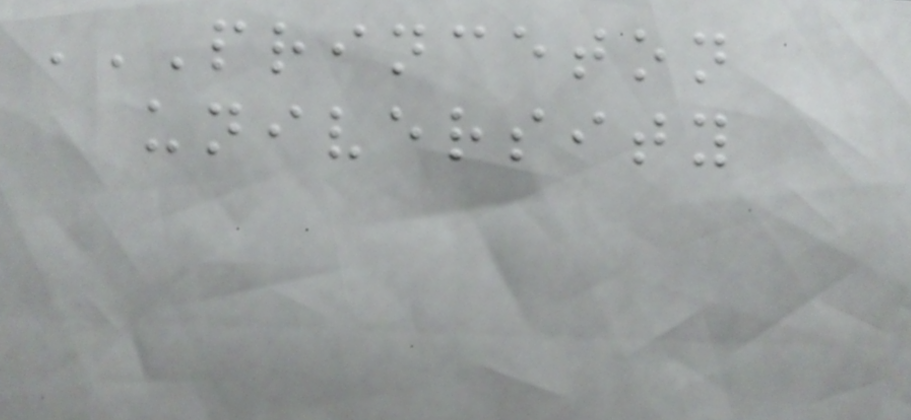PRINCETON
UNIVERSITY
